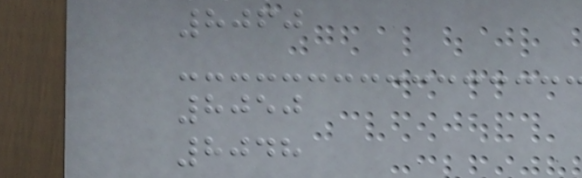8060
8050
8048
